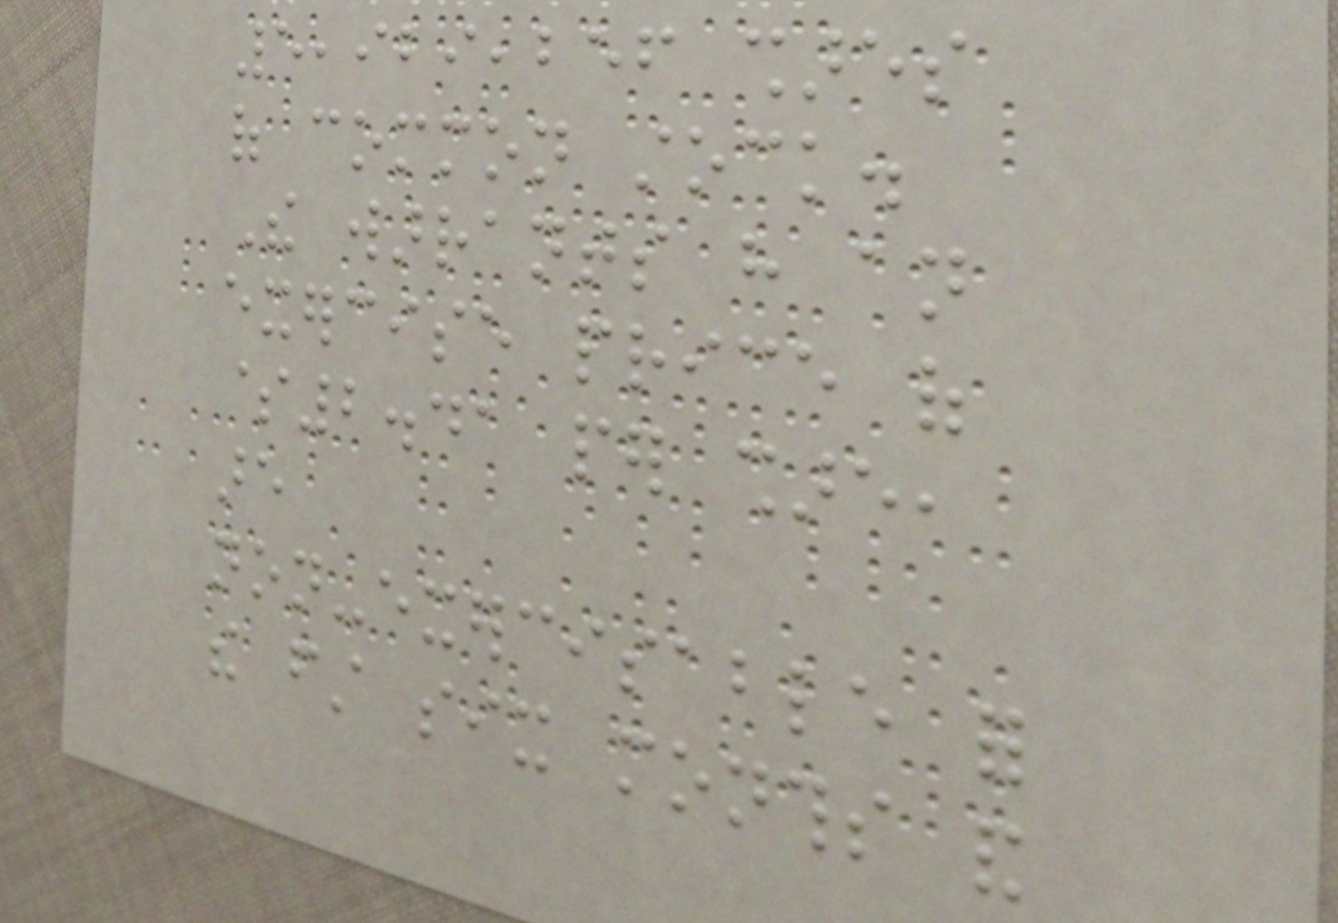5,929,256 shares
of common stock.
The warrants have an
exercise price of
$2.41 per share,
are
non-exercisable for
the first six months and
